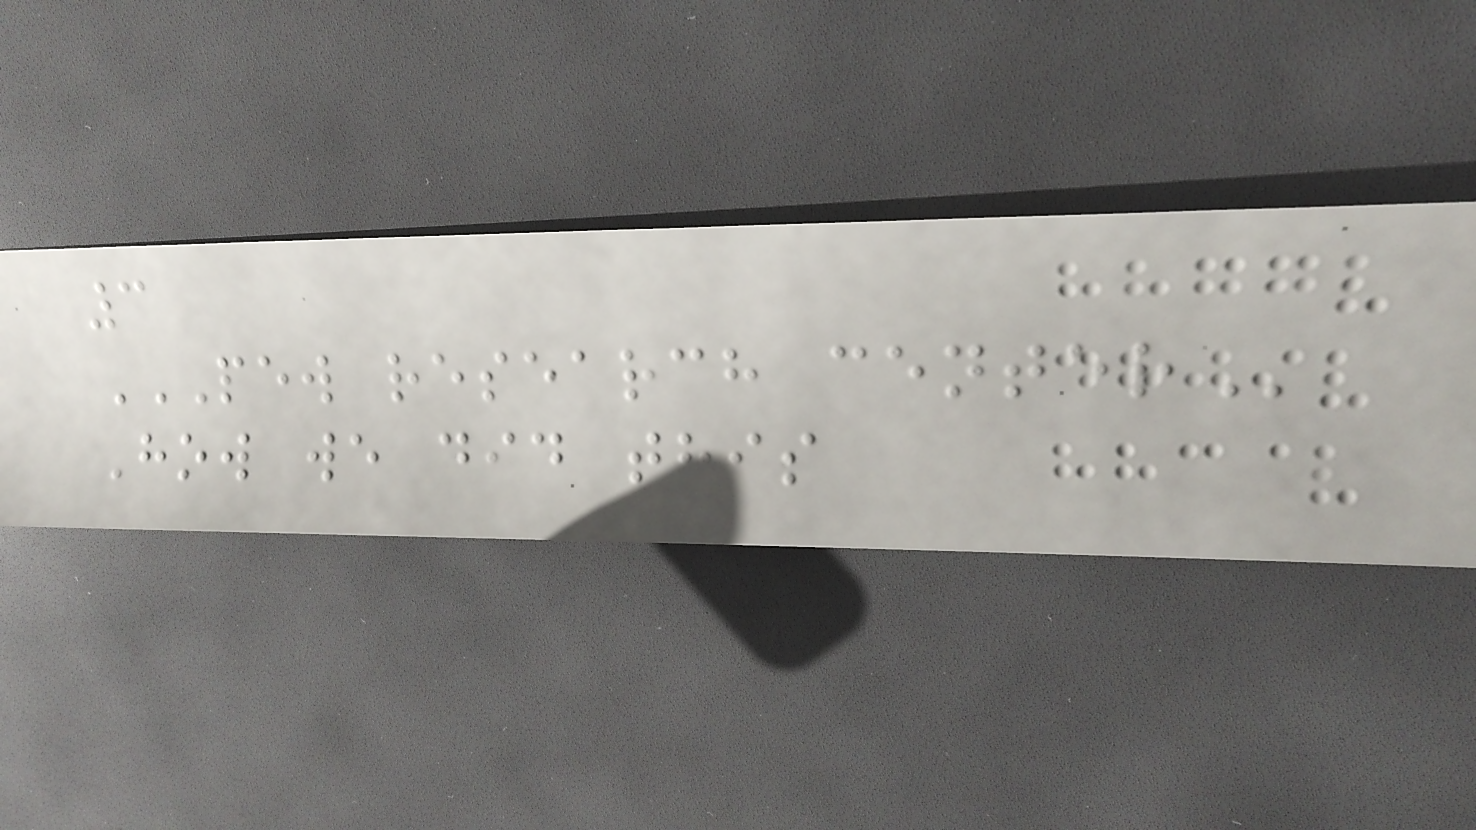3
PEW RESEARCH CENTER
How we did this
